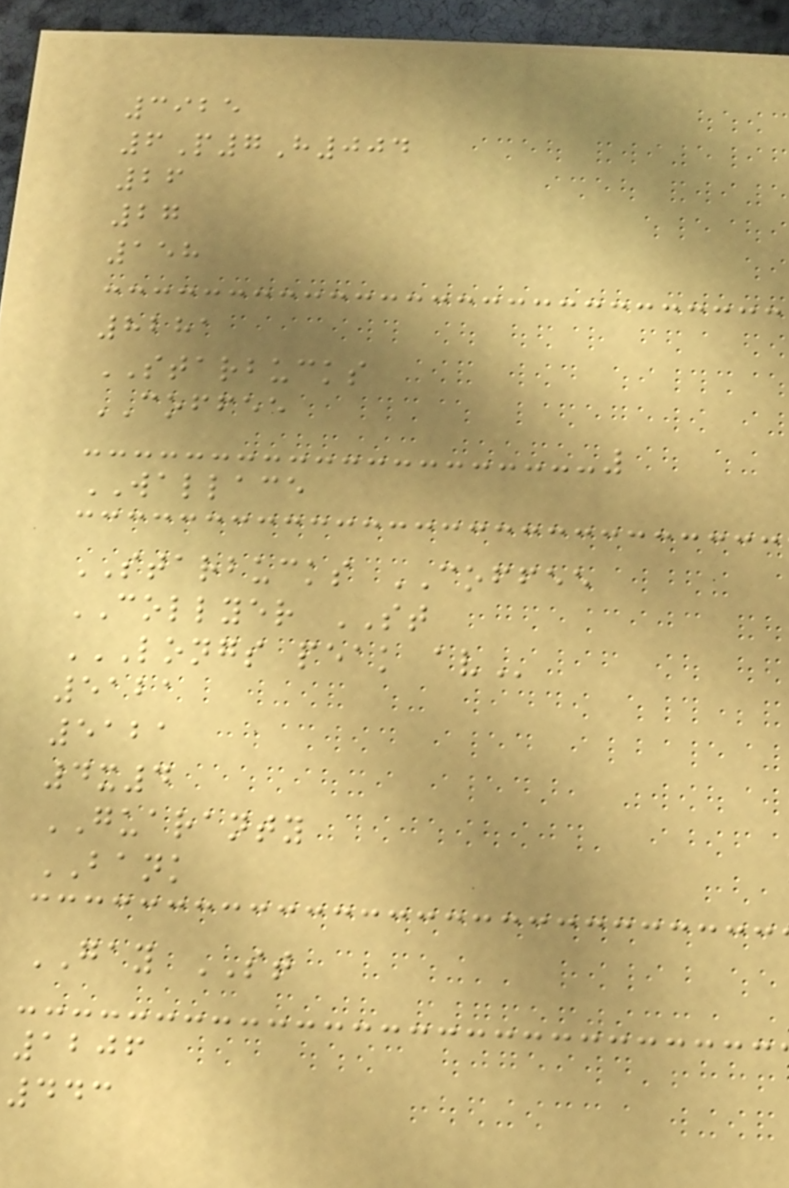3925
6P7H004
26
27
158
8281
STARBUCKS
COFFEE
WALLACE
STARBUCKS COFFEE
COLLYER ST
LONGS PEAK AV
5121
5121
4x4
GUARANTY
BANK
GAY ST
1206
443
